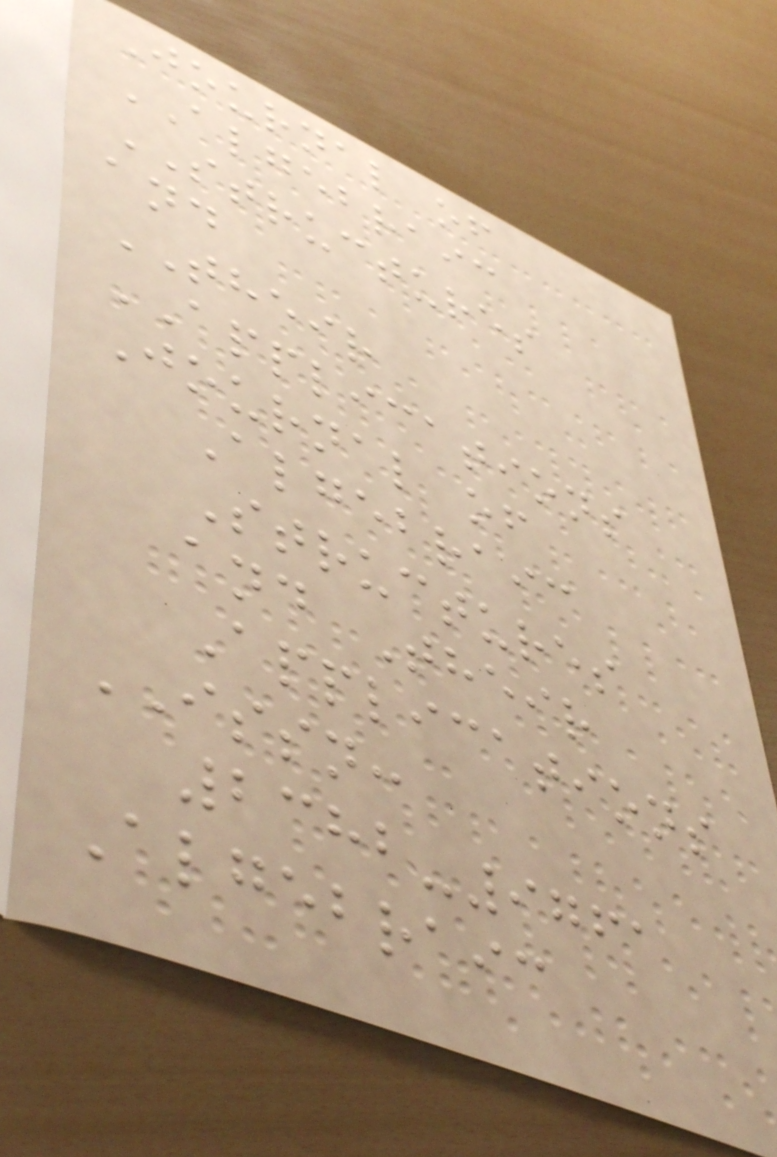Journal of
ALGEBRAIC
STRUCTURES
and
THEIR
APPLICATIONS
Journal of
Algebraic
Structures
and Their
Applications
ISSN:
2382-9761
Algebraic
